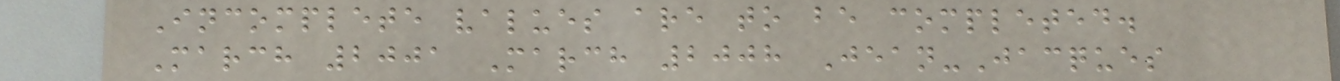Incomplete values are to be completed.
March 2001 March 2008 Jean-Jacques
